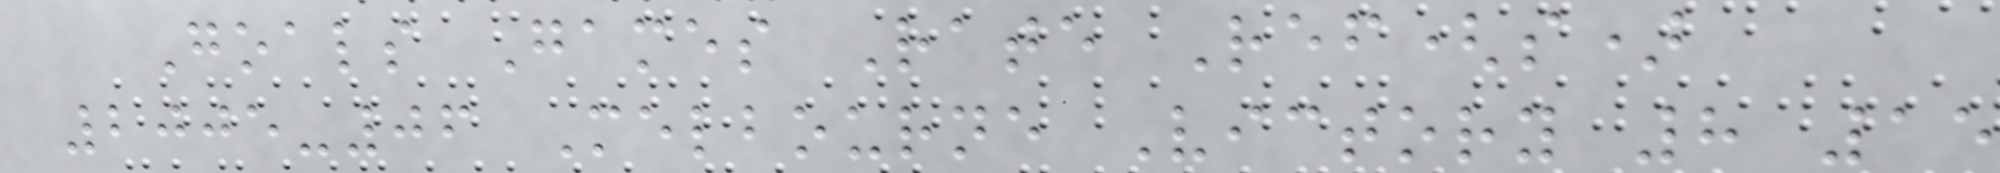Goals Games Rate Ref(s)
2005-06 Melbourne Victory 8 15
